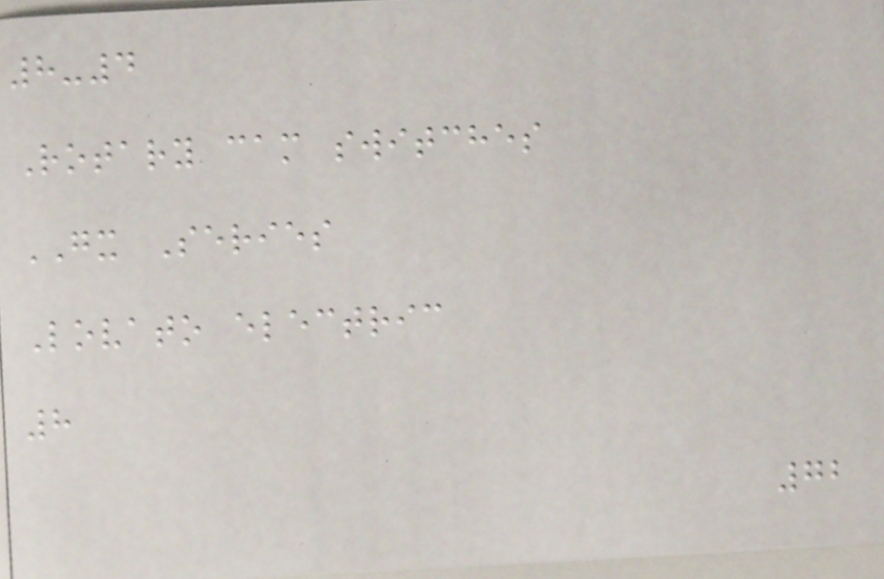8-4
Rotary cam switches
GX Series
Lovato electric
8
72
